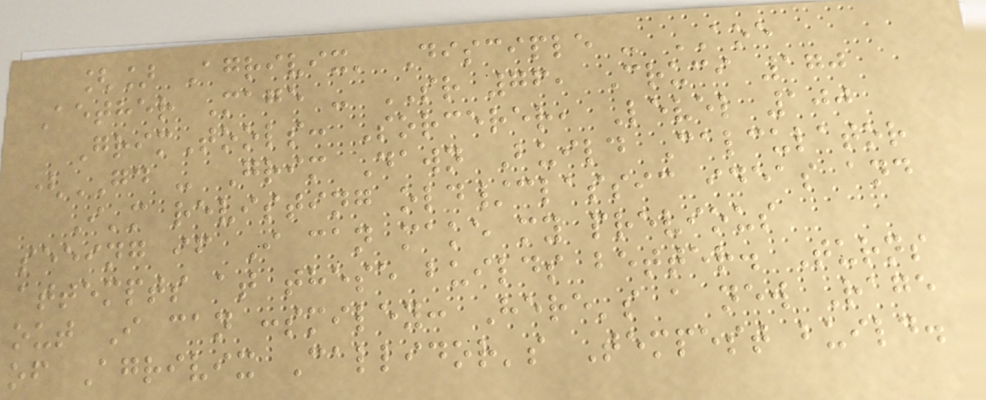[] Agrivix' Disciple - AOE
Aether Mage - SR 76, Cruci 170
GrimTools: Sorcerer, Level 100
(GD - Grim Dawn Build Calculator
I'm revisting old/classic ideas and
seeing if I can make my previous
attempts at these builds better. Turns
out I can :smiley: Here's a new Rage
of Agrivix Callidor's Tempest build.
